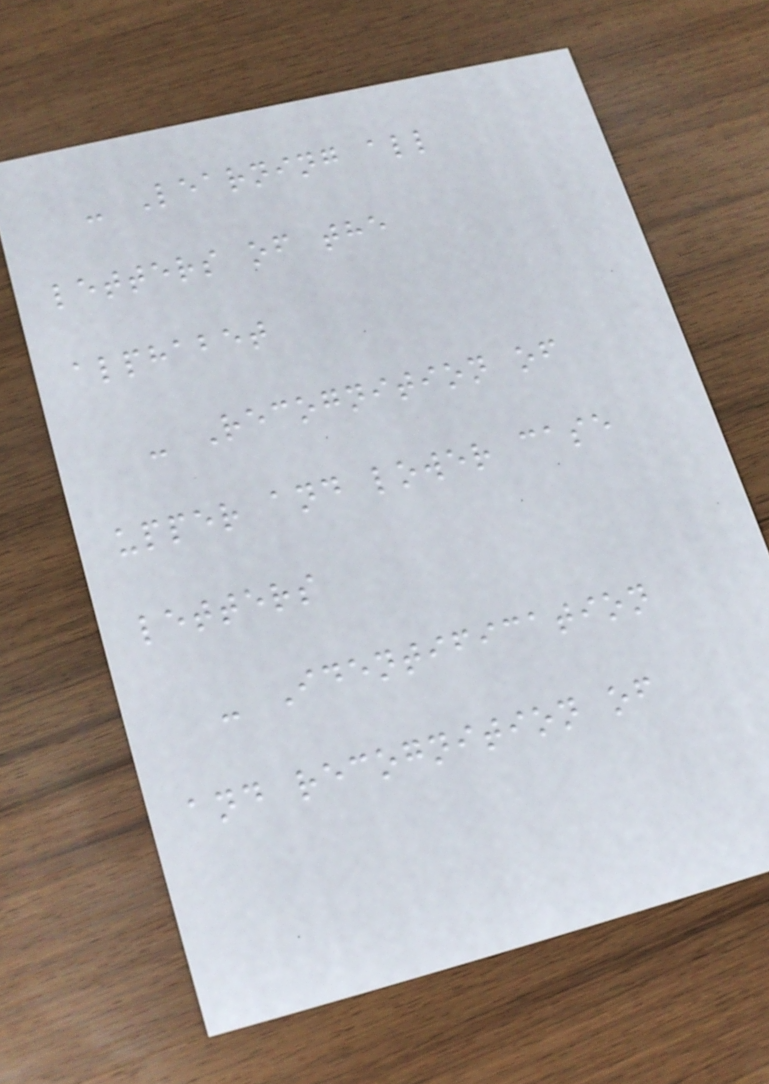- Learning all
letters of the
alphabet
- Recognition of
upper and lower case
letters
- Identification
and recognition of
